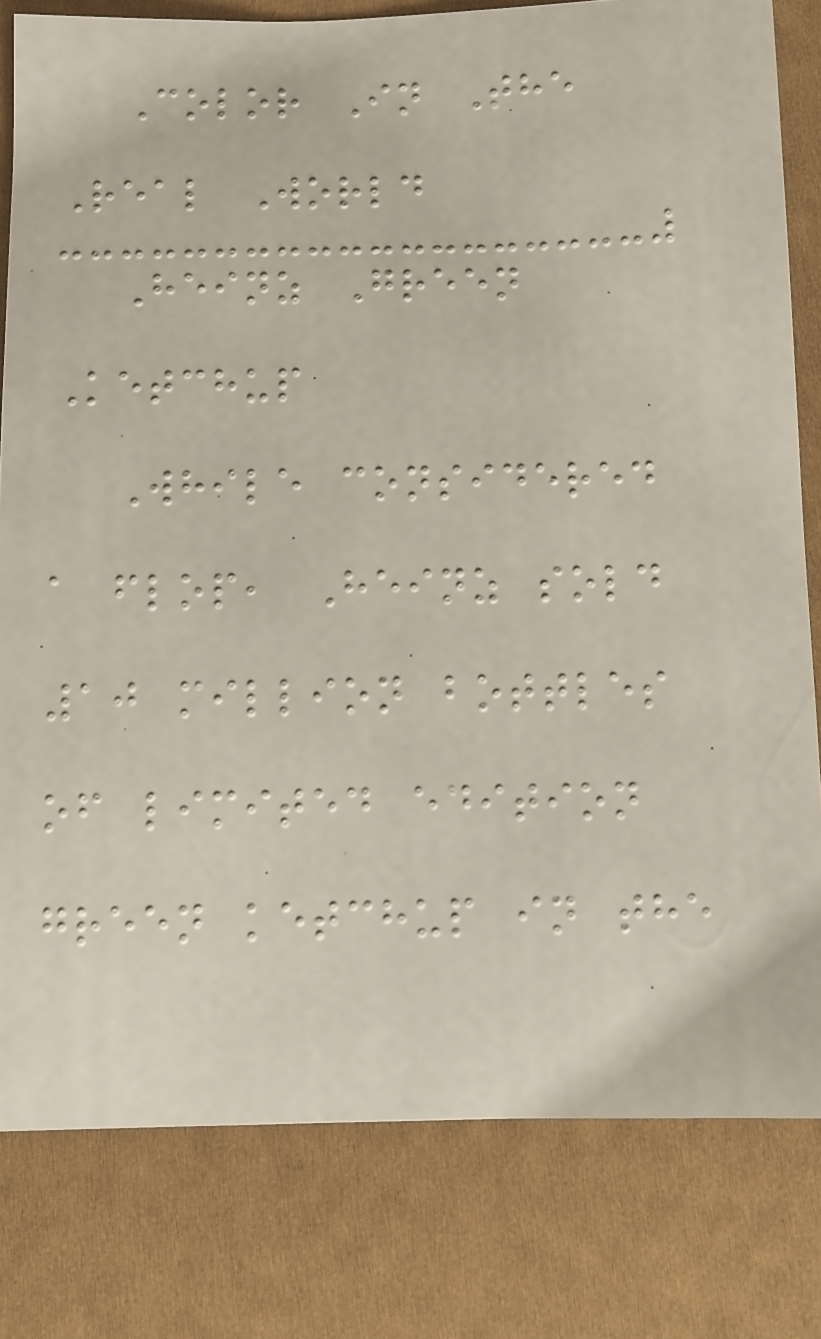Color In The
Real World
Heinz Green
Ketchup
While considered
a flop, Heinz sold
10 million bottles
of limited edition
green ketchup in the
